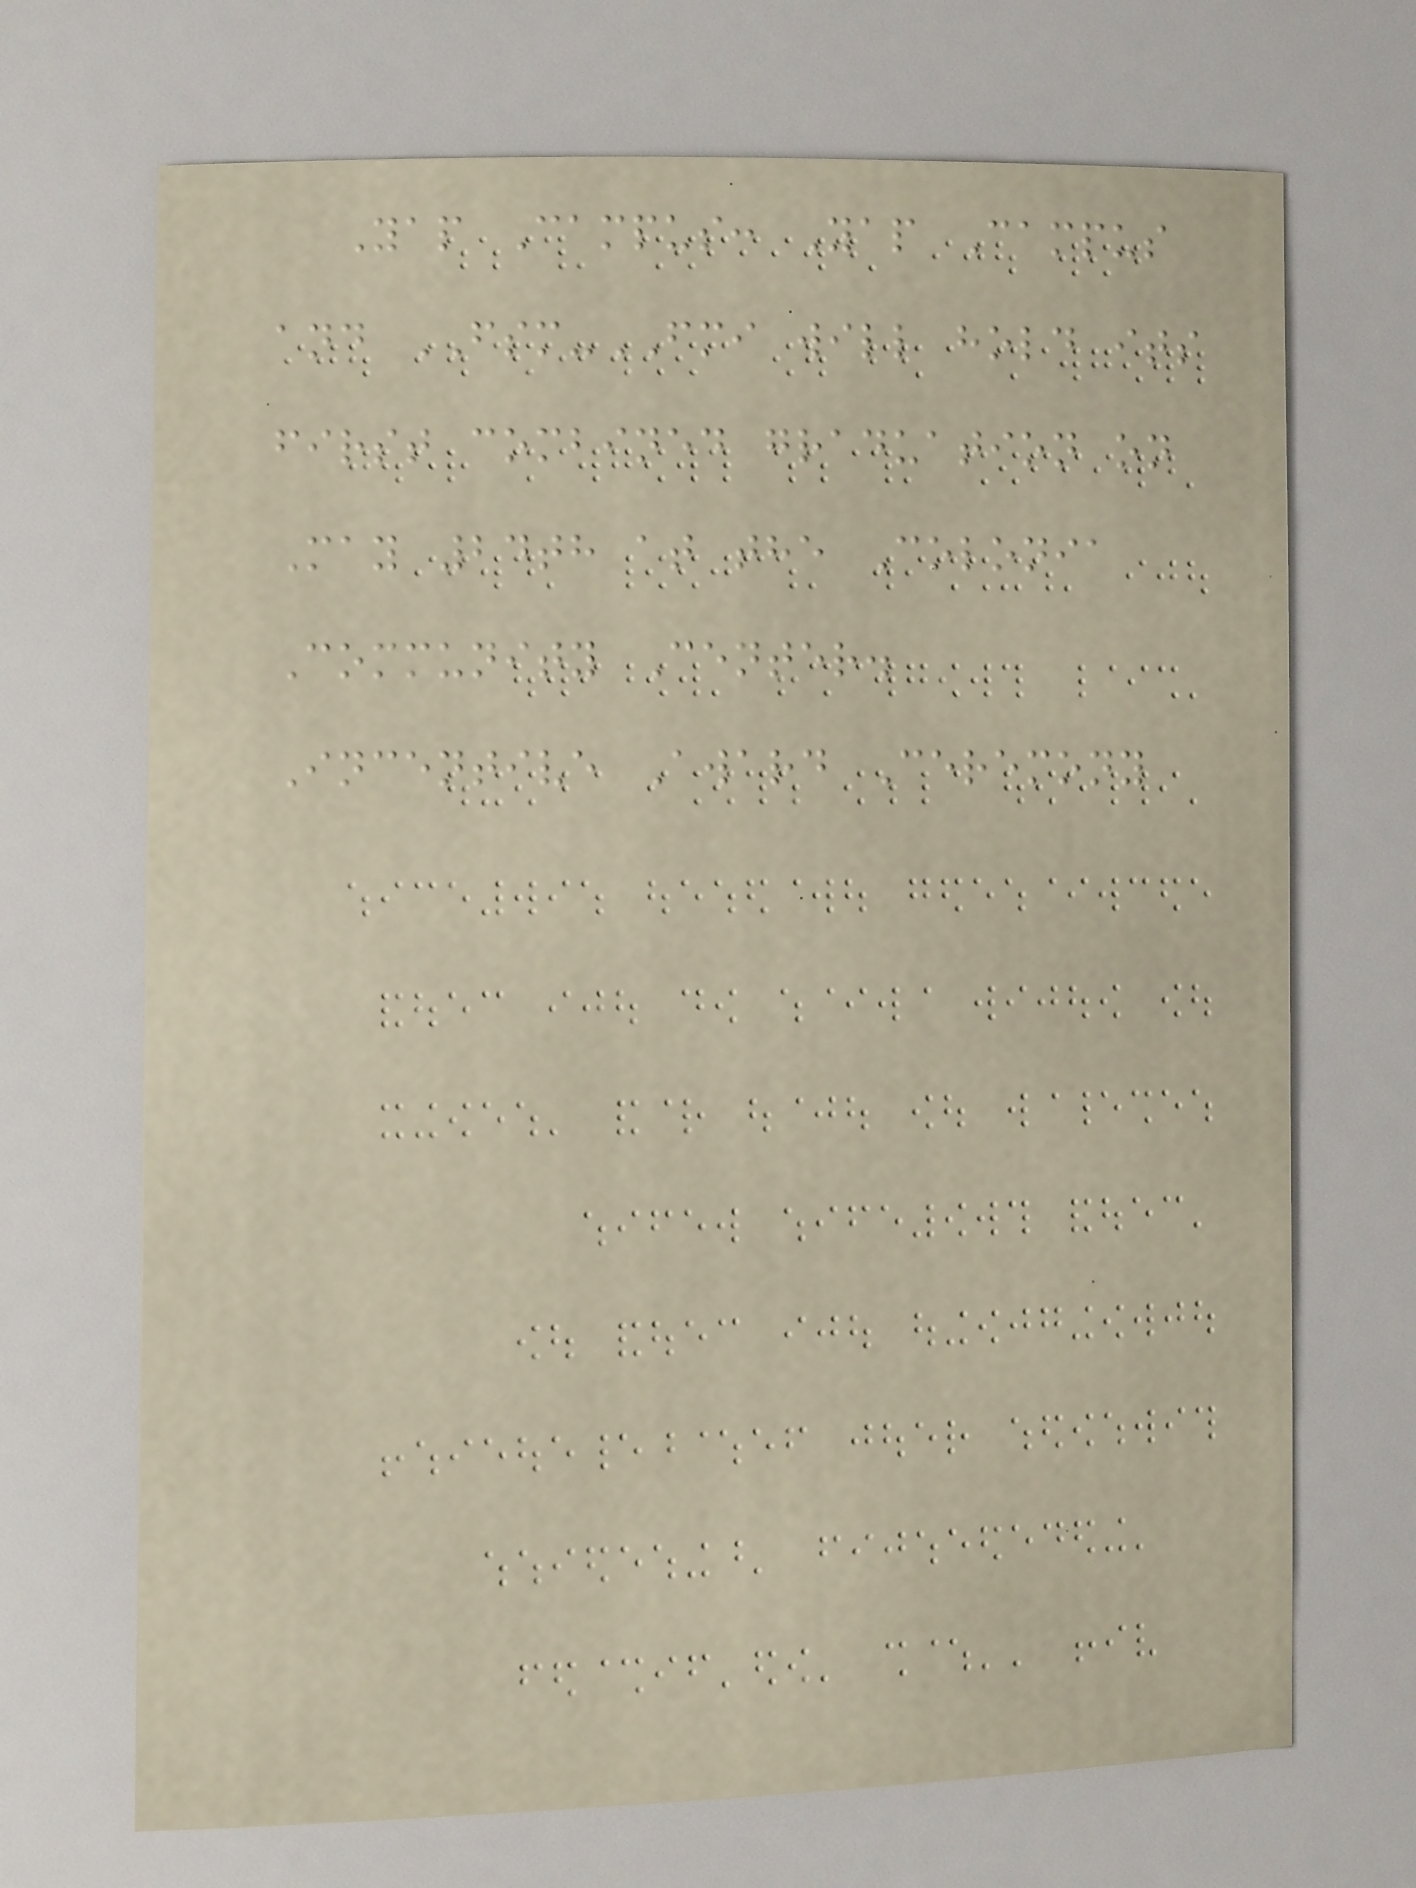Yap Campus: Yap Campus
and FSM-FMI will hold its
first combined graduation on
May 24th at the Colonia
Community Center.
Incentive Award Ceremony
